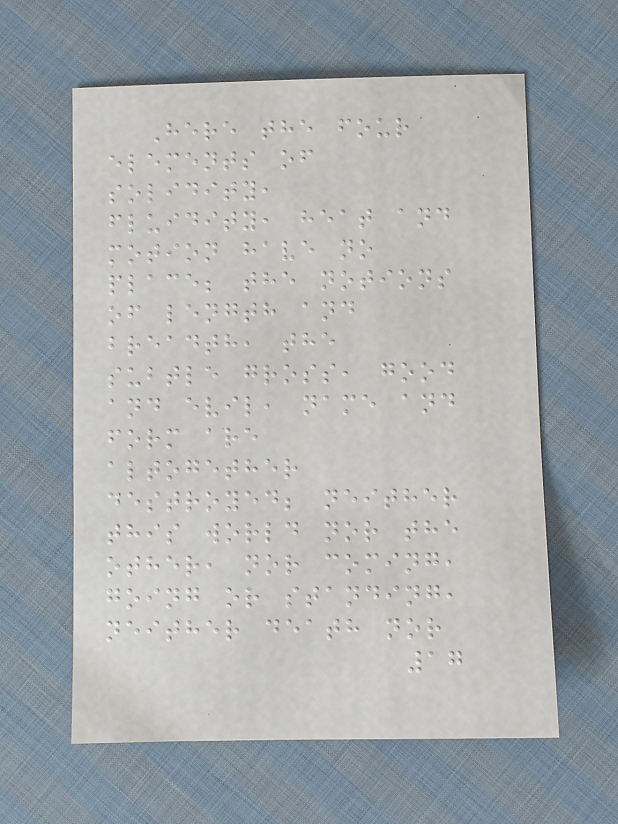Here the four
elements of
solidity,
fluidity, heat and
motion have no
place; the notions
of length and
breadth, the
subtle gross, good
and evil, name and
form are
altogether
destroyed; neither
this world nor the
other, nor coming,
going or standing,
neither death nor
17
